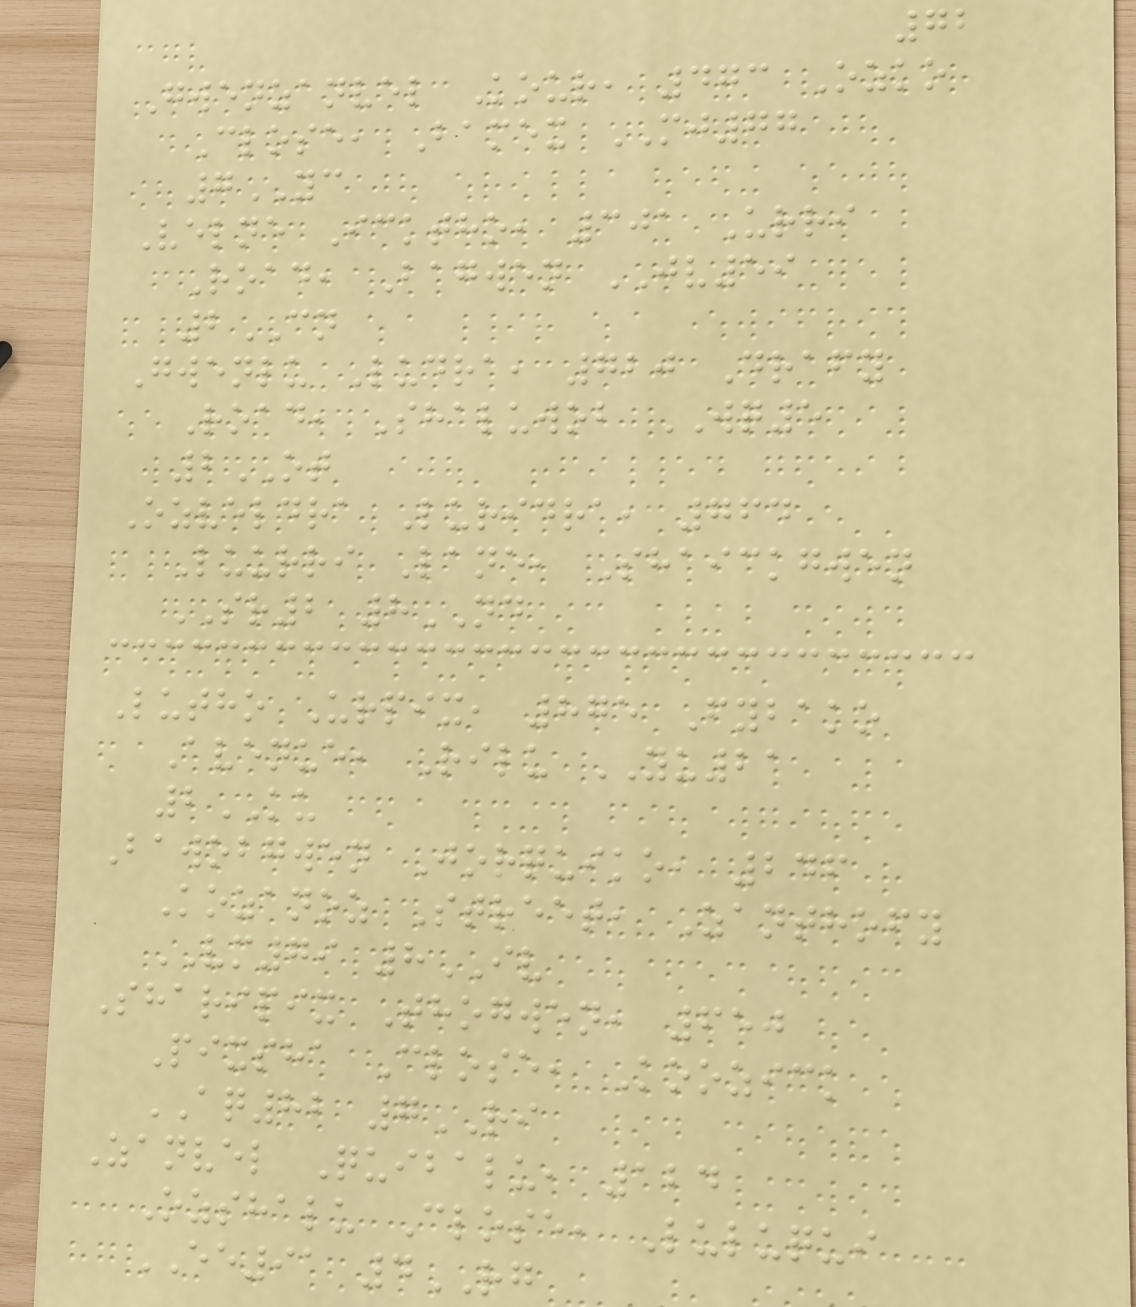72
Gwenzanvel Kour, 473 Ozko
Close, Bamex MJ77
7YC
Velne Icktho, 301 Urri
Road, Bagwen JV59
2CN
Gwenlu Ludra, 720 Drafy
Road, Shaluwob WQ5
2OT
Ozveldra Luridra, 764
Luurri Lane, Shaickgwen
SR2 8ND
Lutho Urpix, 875 Fybako
Avenue, Rilu YU21
2KU
Bawobgwen Jorquiko, 246
Kozanoz Street, Zanthofy
VM79 8IV
Sharipix Thogwen, 650
Pixsha Close, Koozick
AQ82 7RI
Zanvel Quibalu, 124
Ozshalu Close, Luluqui
EE91 4RG
